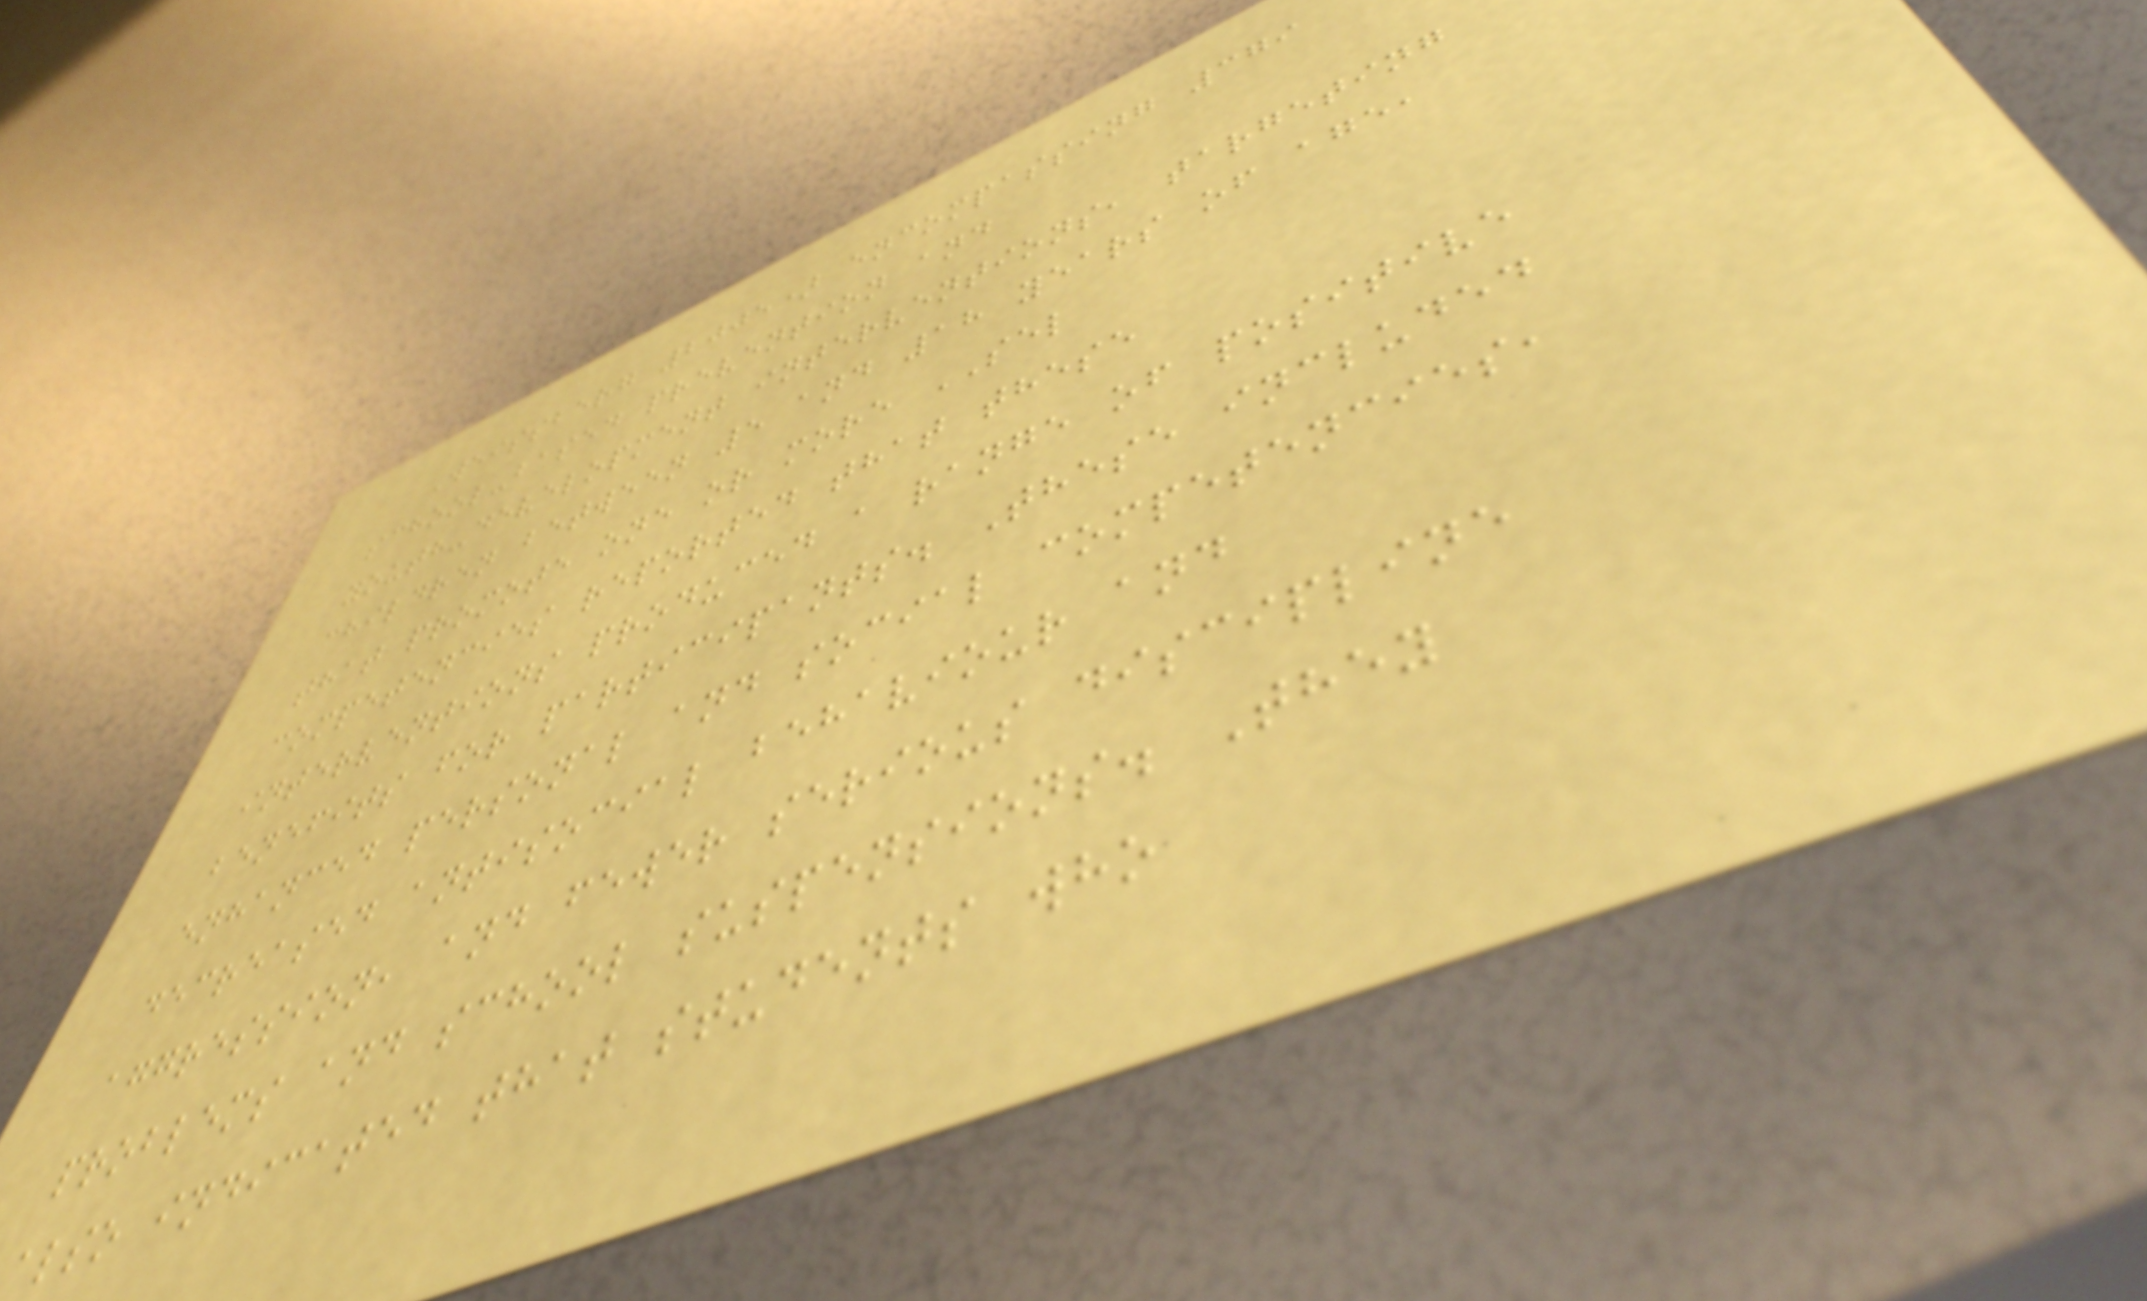Weissberg 2005) encompassing 379
school-based prevention and
youth-development interventions, targeting
children between 5 and 18 years of age,
that promote one or more SEL
competencies reported that these
interventions produced a range of positive
benefits for participants. These included
enhanced personal and social competencies,
decreased antisocial behaviour and
aggression, and fewer serious discipline
problems and school suspensions. They
also indicated that students who
